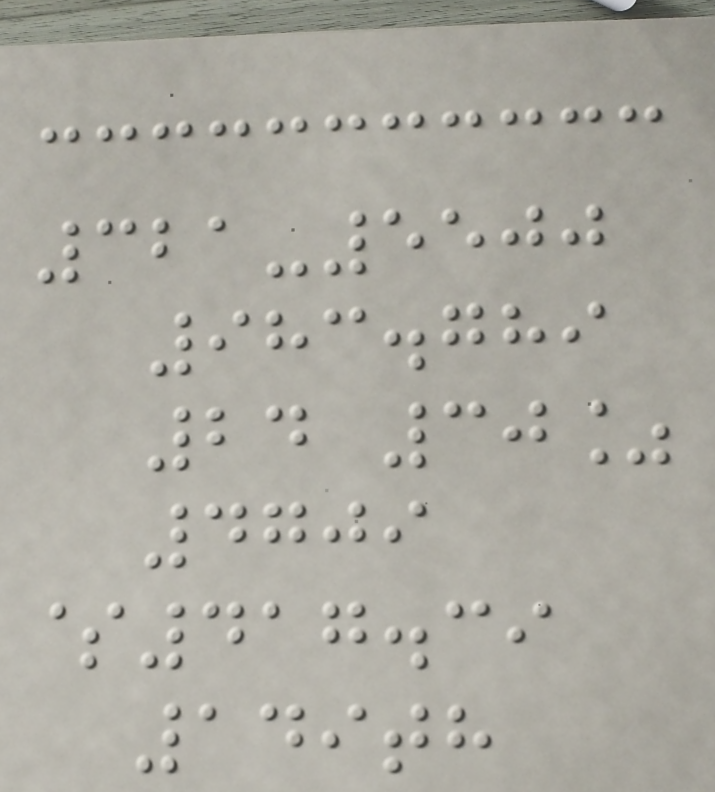321-5500
983.789
24 30%
4709
$417.39
149th
